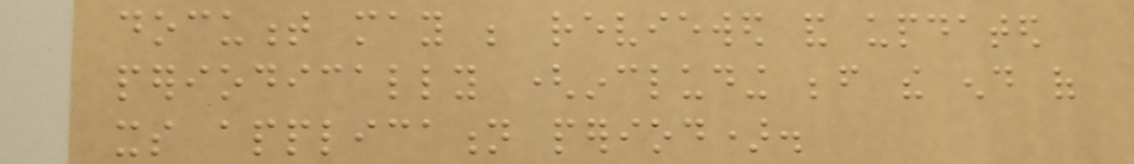document may be reviewed and updated
periodically (including before the end of
its application period).
